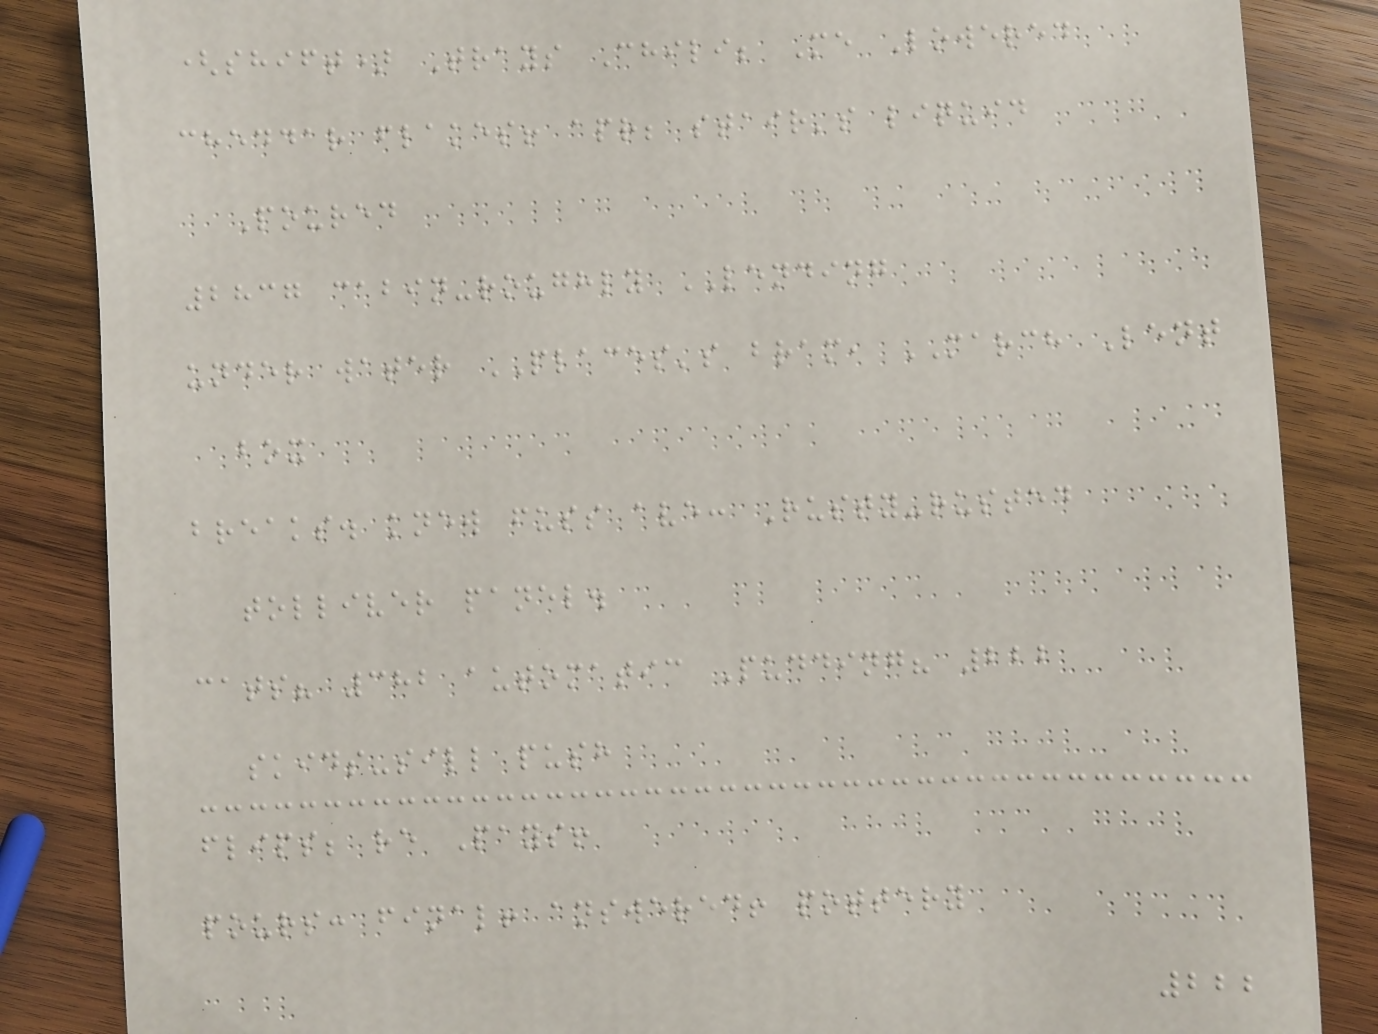(shift) Trays Chili; Me Lowered
cheddar flakes! apr; stair's liquid
Poured
2837 cabin-roughly LENDING
under water PLACES's bram, MARCH Lent
box
breaks. knew fuss ave: Rusty-rusted
tolliver panel.
cats? 382 automatic Pudding? 222
skids-sill push
flips; re Pays!
pours: final! answered! pottery
222
